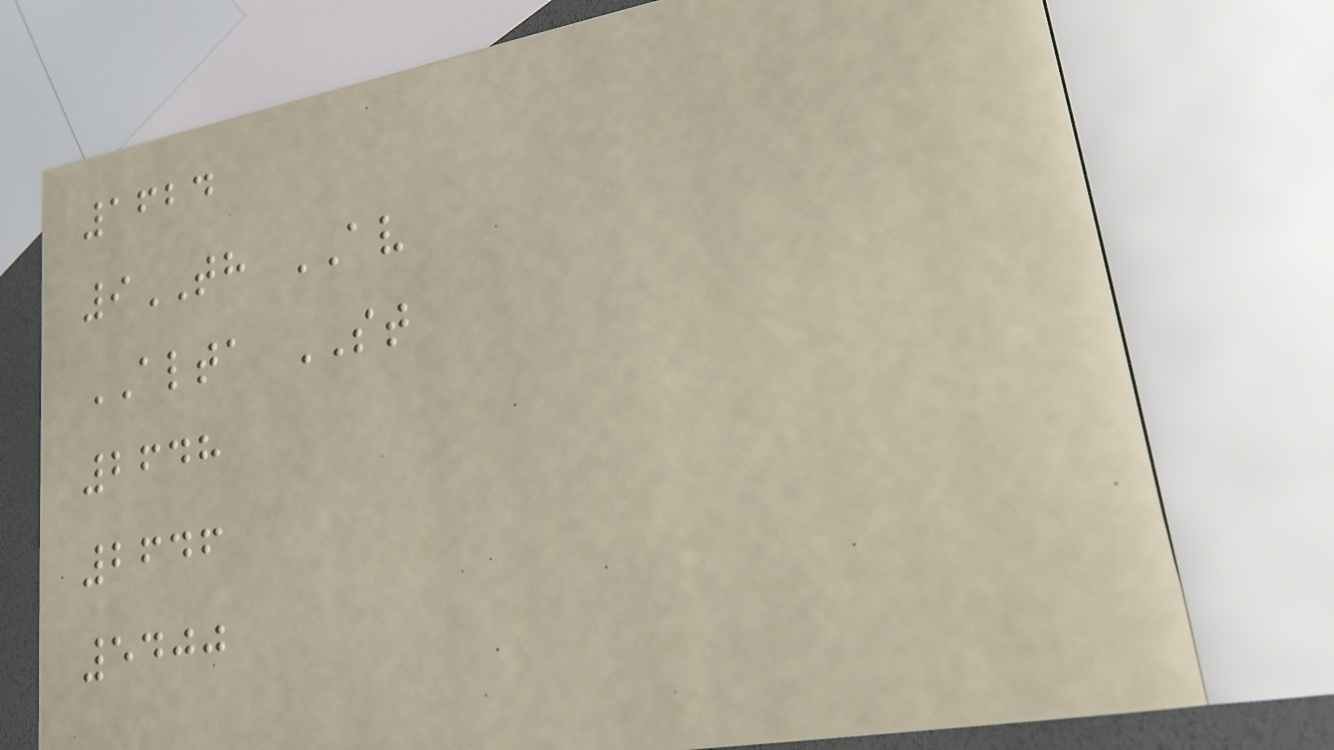1624
9TH AV
ALTA ST
2648
2646
5400
